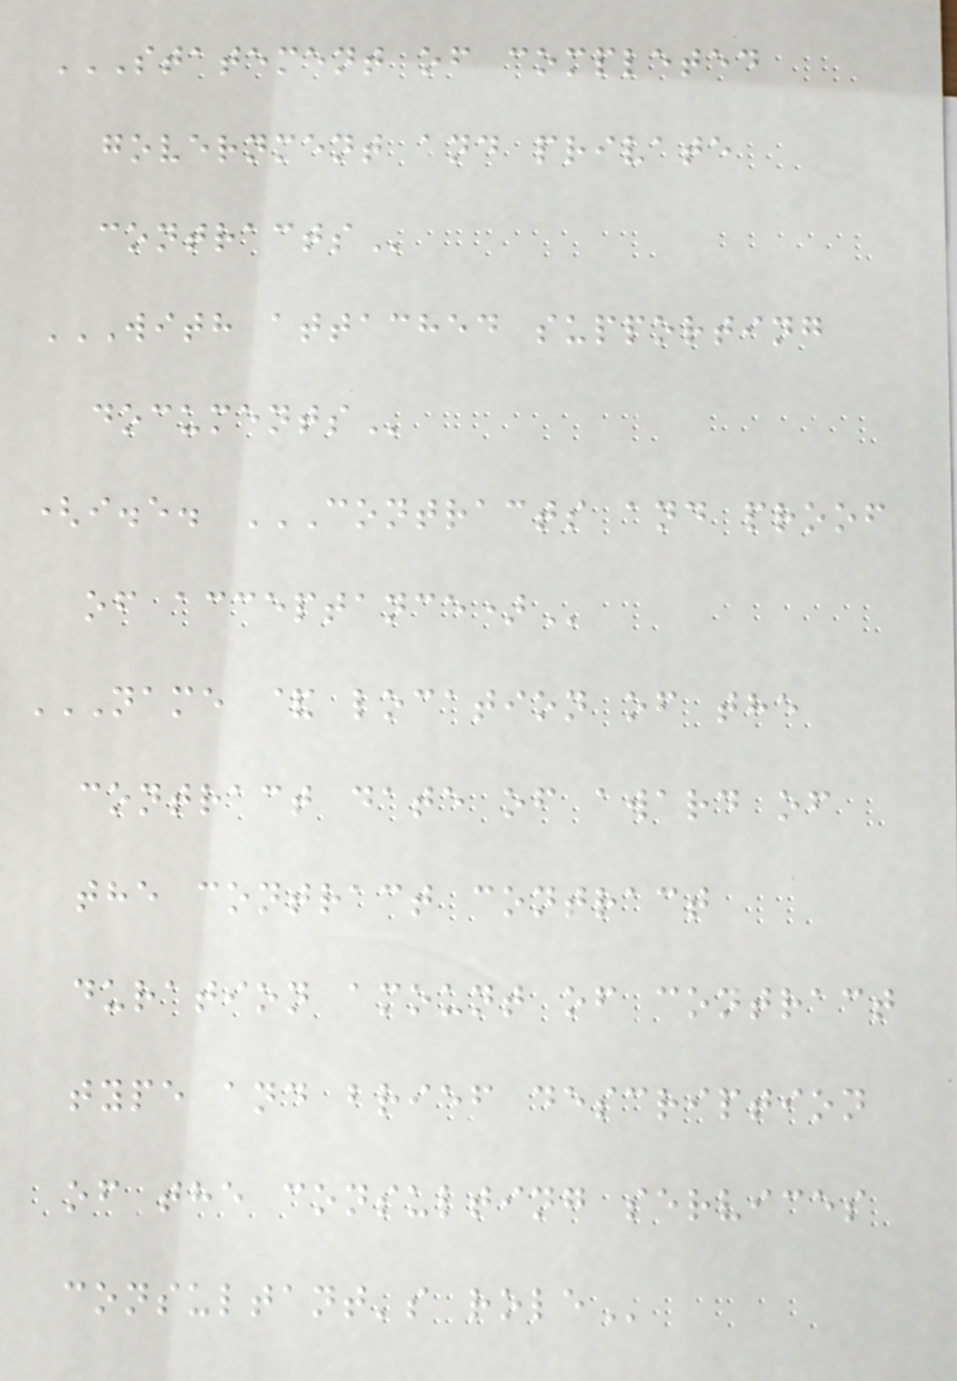STATEMENT OF COMPLETED
GOVERNMENT AND PRIVATE
CONTRACTS
WITH ATTACHED SUPPORTING
DOCUMENTS
(i.e. CONTRACTS AND PROOF
OF ACCEPTANCE)
NAME & LOCATION OF THE
CONTRACT DATE OF AWARD OF
THE CONTRACT CONTRACT
DURATION AMOUNT OF CONTRACT
TYPE AND BRIEF DESCRIPTION
OF THE CONSULTING SERVICES
CONSULTANT'S ROLE
